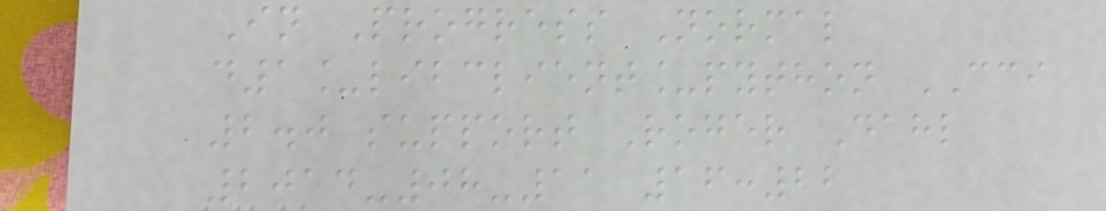In Progress Normal
d1_libclient_python CCI
2.0 support Roger Dahl
2014-08-11 16:22
